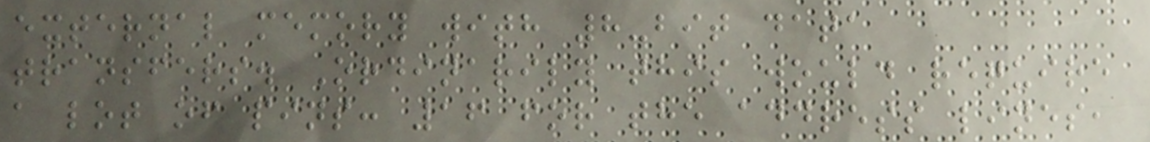external memory with 8-bit data
transfers. Ordinarily this would require
a lot of pins: 16 for the address lines,
